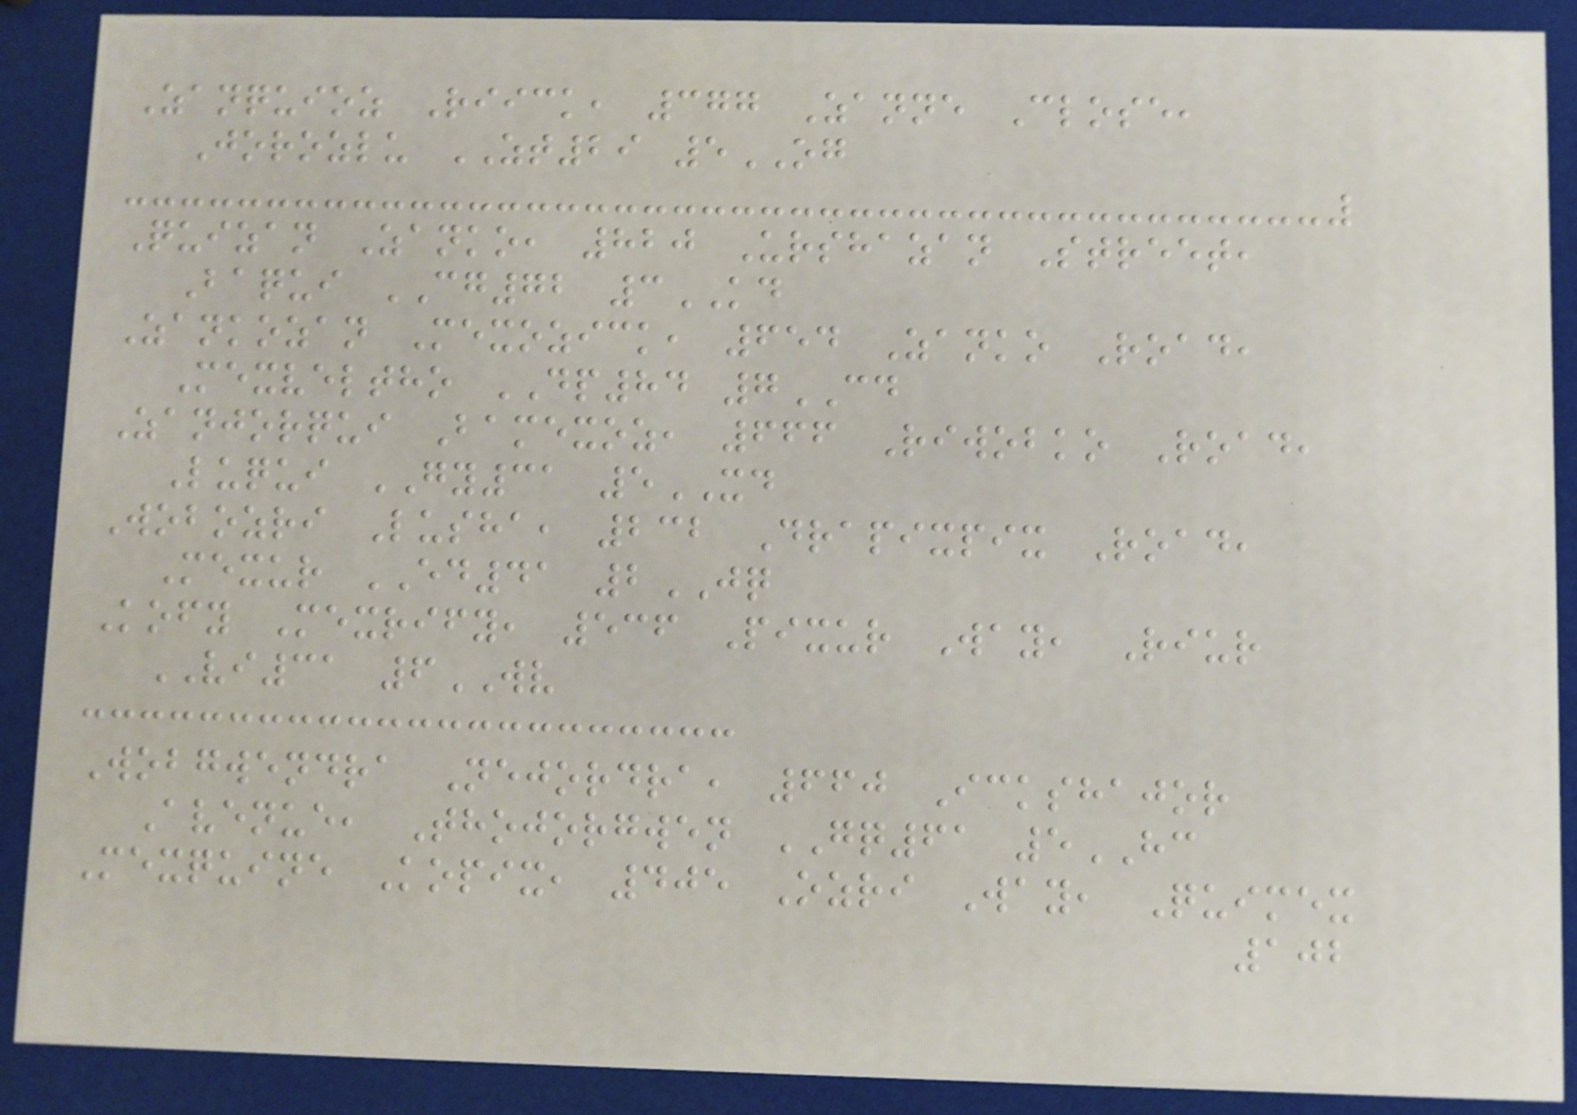Zanquioz Riick, 377 Zanne Close,
Jorozlu ZT29 5OG
Quizan Zanko, 820 Urshazan Street,
Baqui CG72 3KD
Zankozan Mexozick, 654 Zanko Road,
Mexveltho DP84 7CD
Zanjorqui Bamexoz, 666 Riwobko Road,
Luqui GY31 5XD
Wobozri Lusha, 232 Drapixpix Road,
Mexur ED41 2JQ
Kofy Mexrify, 536 Pixur Way, Riur
VI31 6WV
Wobgwendra Nejordra, 660 Ickshajor
Avenue, Thojorgwen GQ61 5HC
Mexquine Kopix, 405 Ozri Way, Quimex
102
